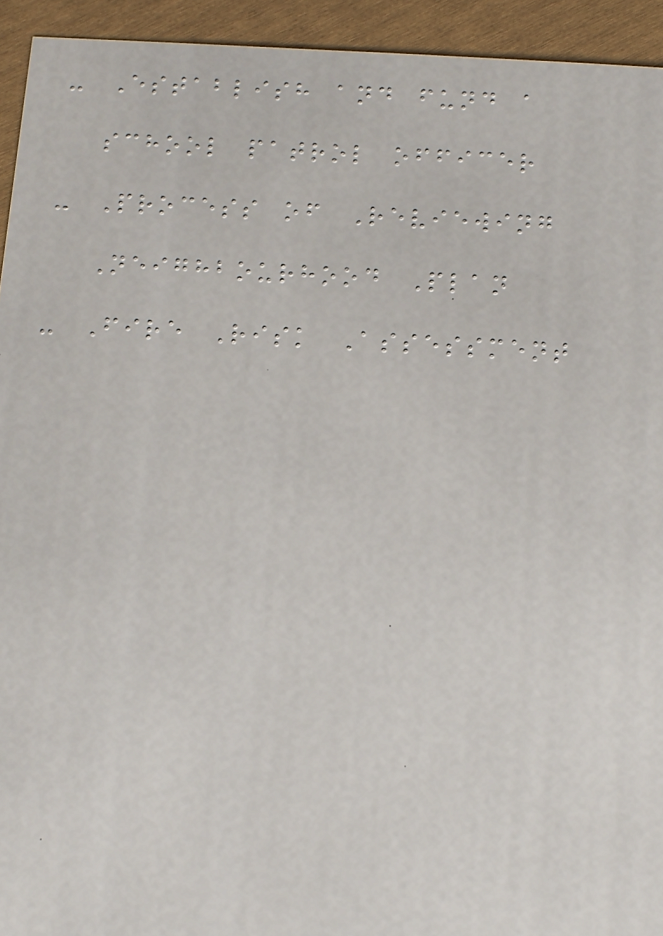- Establish and fund a
school patrol officer
- Process of Reviewing
Neighbourhood Plan
- Fire Risk Assessment
